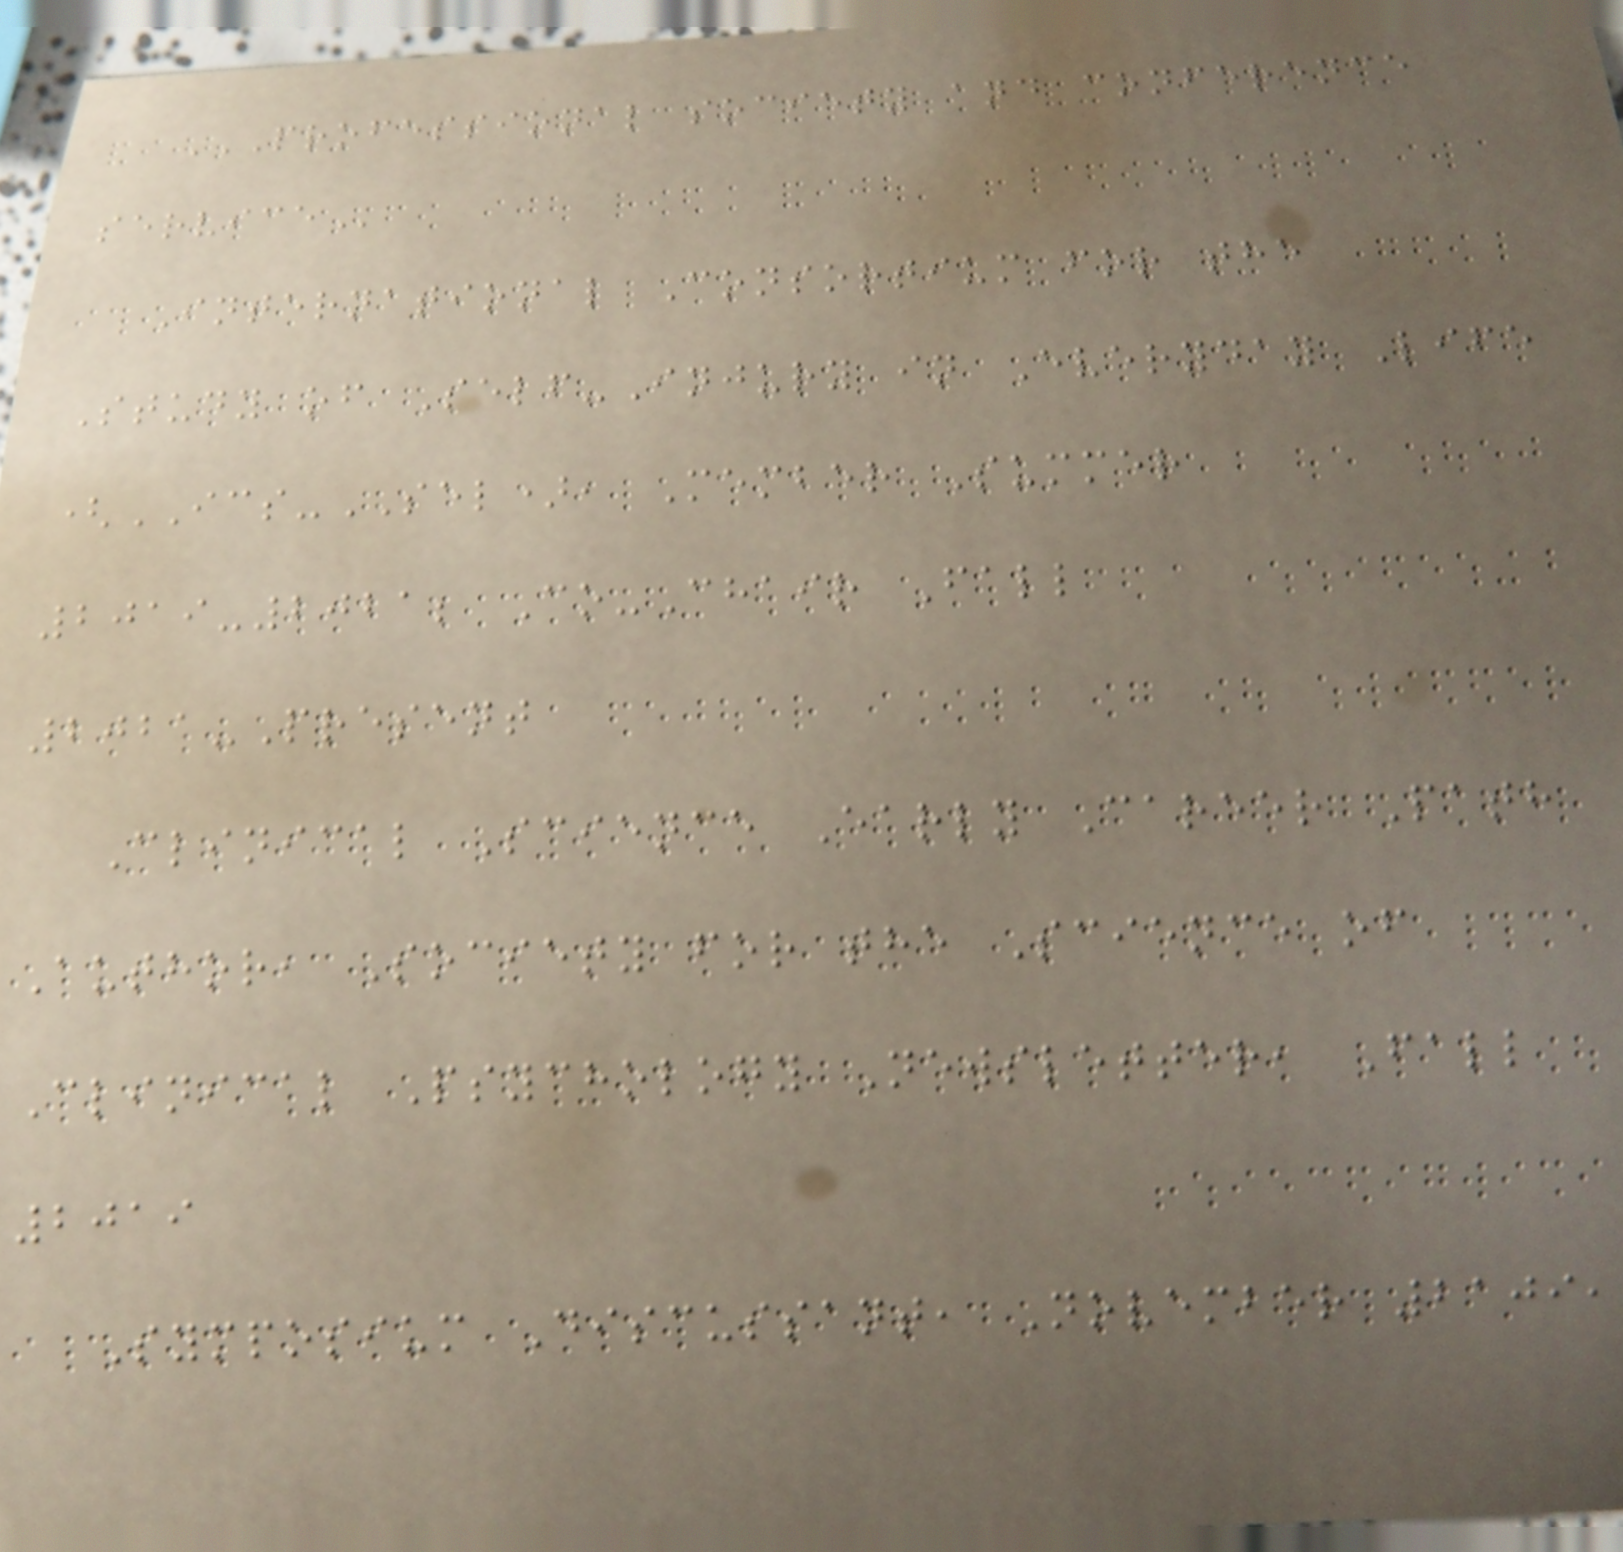PROFESSIONAL SOCIETY AND CONFERENCE
SERVICE
International Consortium for the
Study of Self-Injury in Everyday Life
(ICS-SEL), Member Summer
2019-2021; Co-Chair Fall
2021-Present
Clinical Science Early Career Path
Author, Society for the Science of
Clinical Psychology Newsletter, Fall
2019
Symposium Discussant, November 2109,
